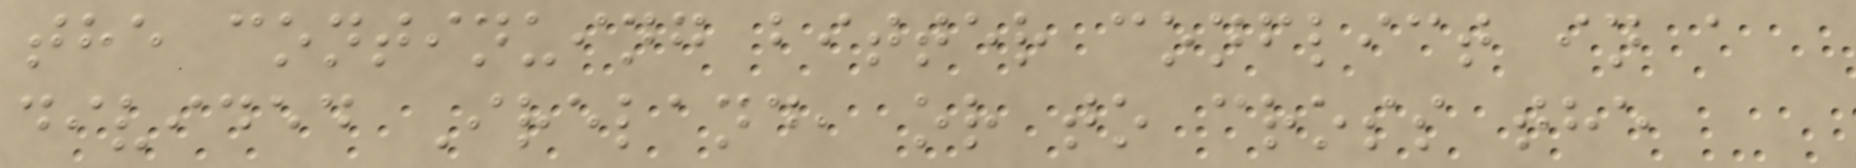the continuing bitter conflict in a
divided Ireland, or to cross the
